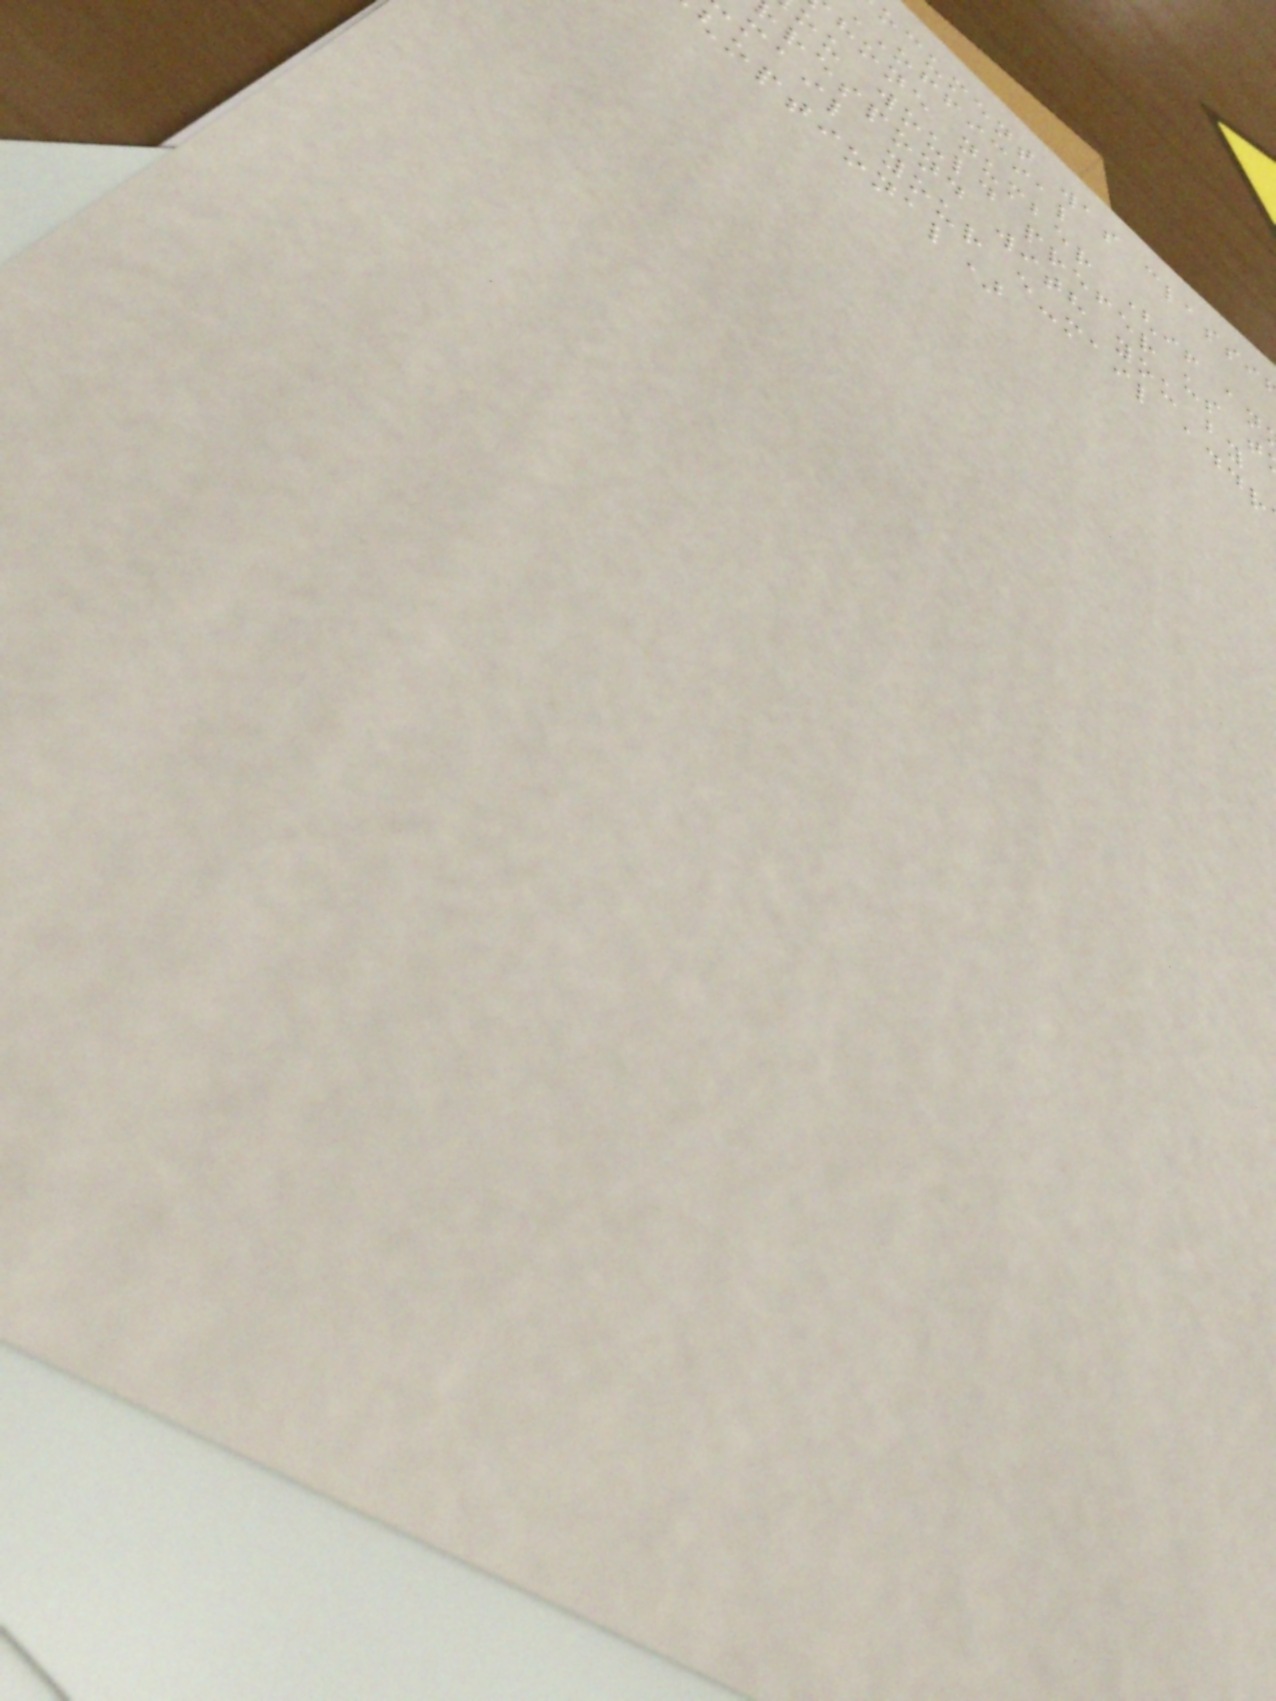ocument was classi
official
hone number (if an
ou would prefer us t
respond with you by
mail your e-mail addr
optional)
